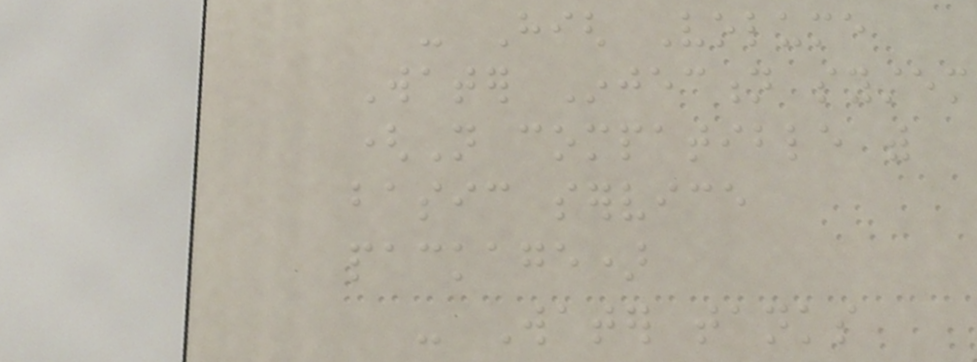- High Volume
Water Injection system
(Not compatible with
basic service
package)
- Water tanks
